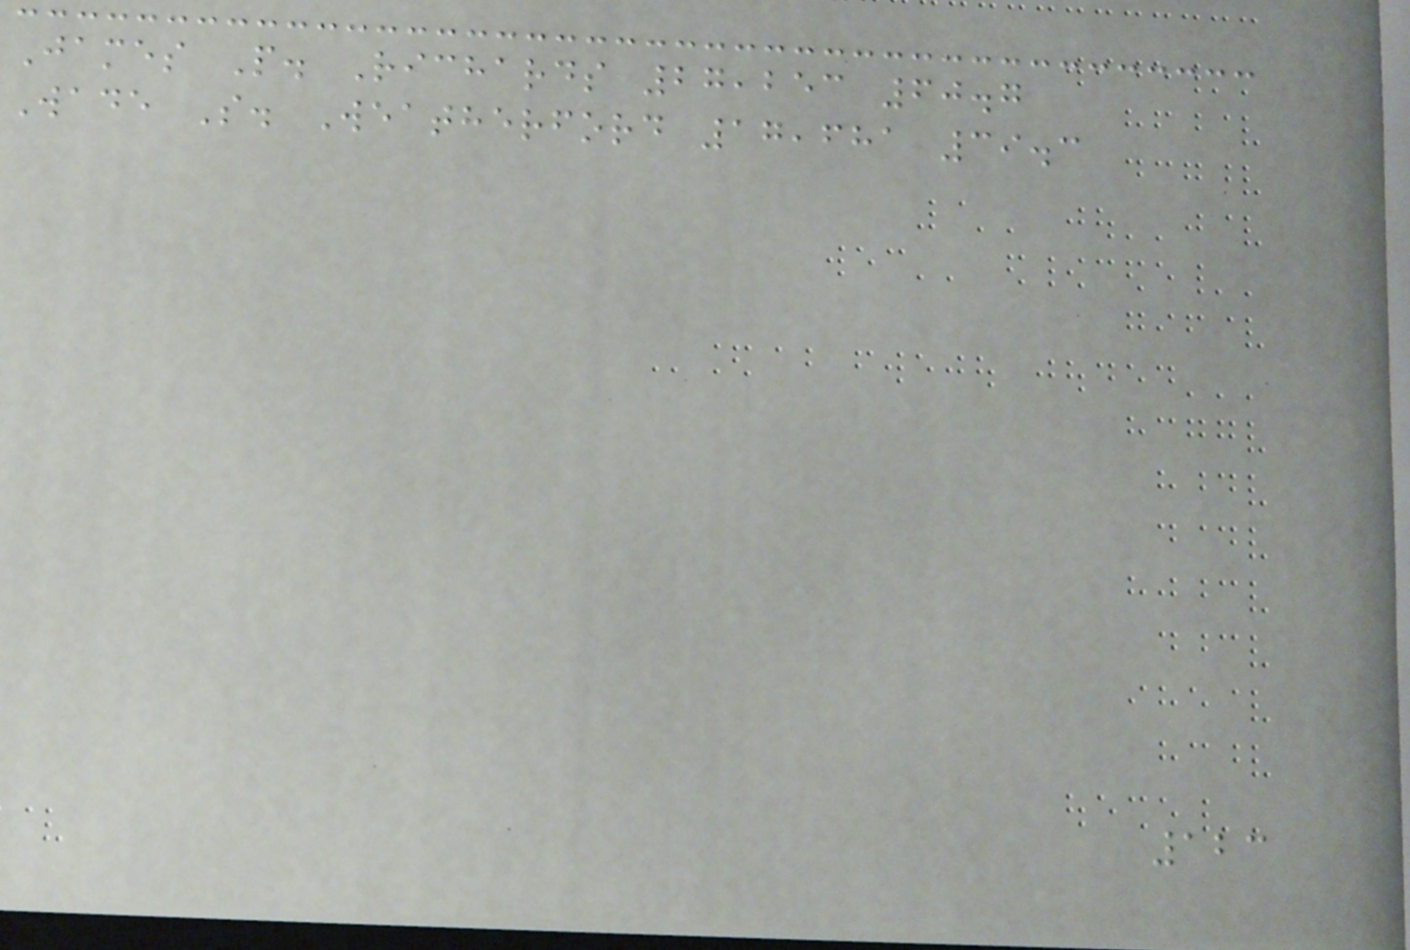James P. Richards 27,253 60.7
Wade S. Weatherford 17,681 39.3
123
